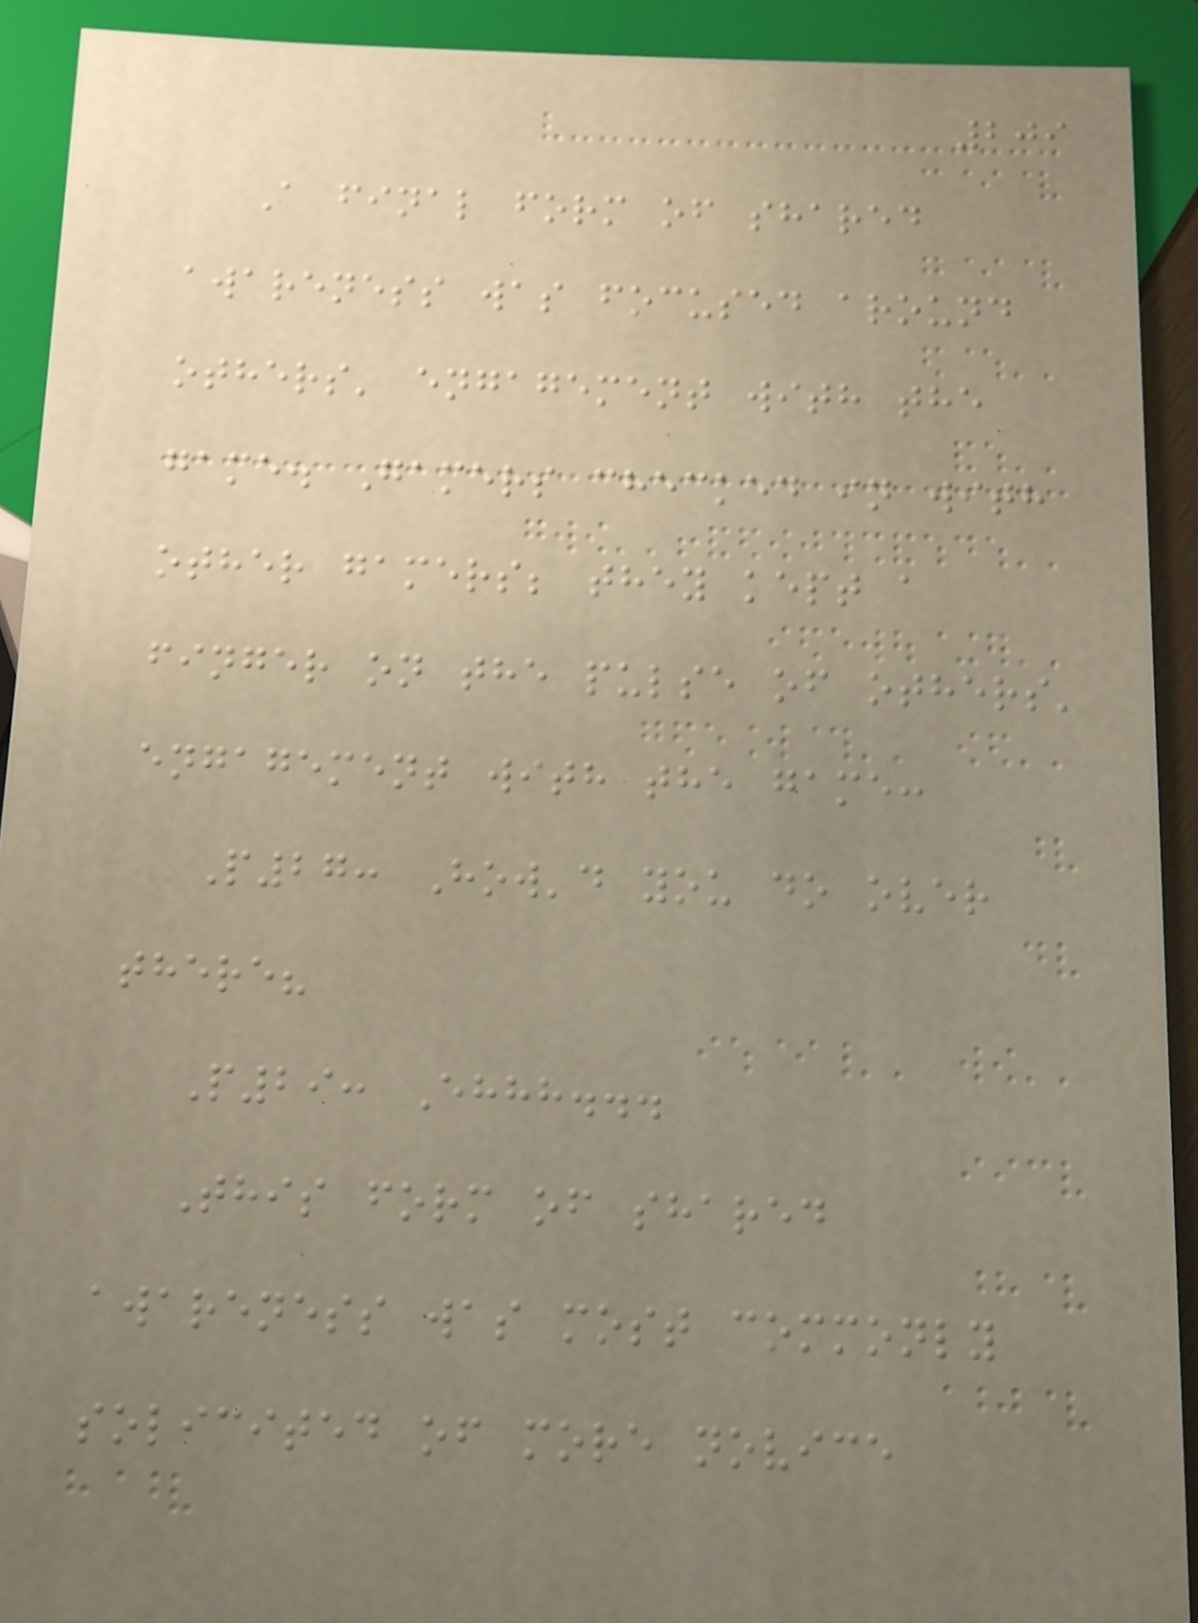209
A final form of shared
awareness was focused around
others' engagement with the
game. Gamers checked in with
other gamers; they kept a
finger on the pulse of others'
engagement with the game:
P27: How'd you do over
there?
P29: Ehhh...
This form of shared
awareness was most commonly
solicited of more novice
